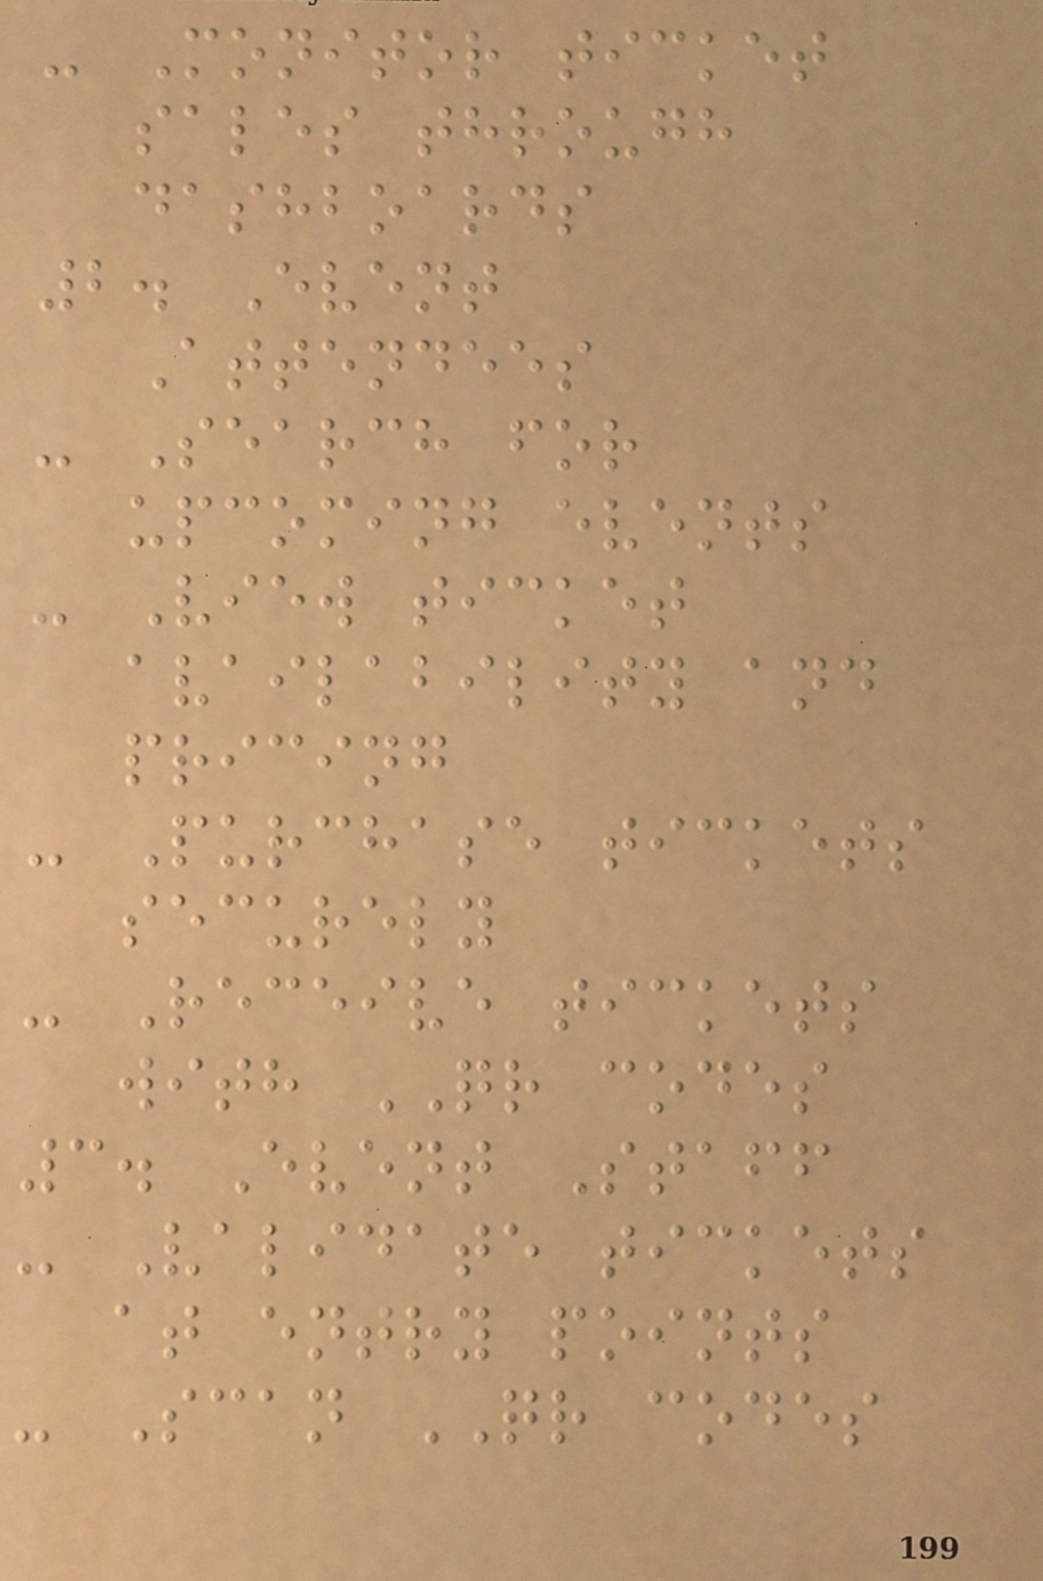- Monitor ticket
sales through
dashboards
2. Event
Attendees
- Search for
upcoming events
- View ticket
availability and
pricing
- Purchase tickets
securely
- Receive tickets
with QR codes
3. Event Staff
- Validate tickets
at entry points
- Scan QR codes
